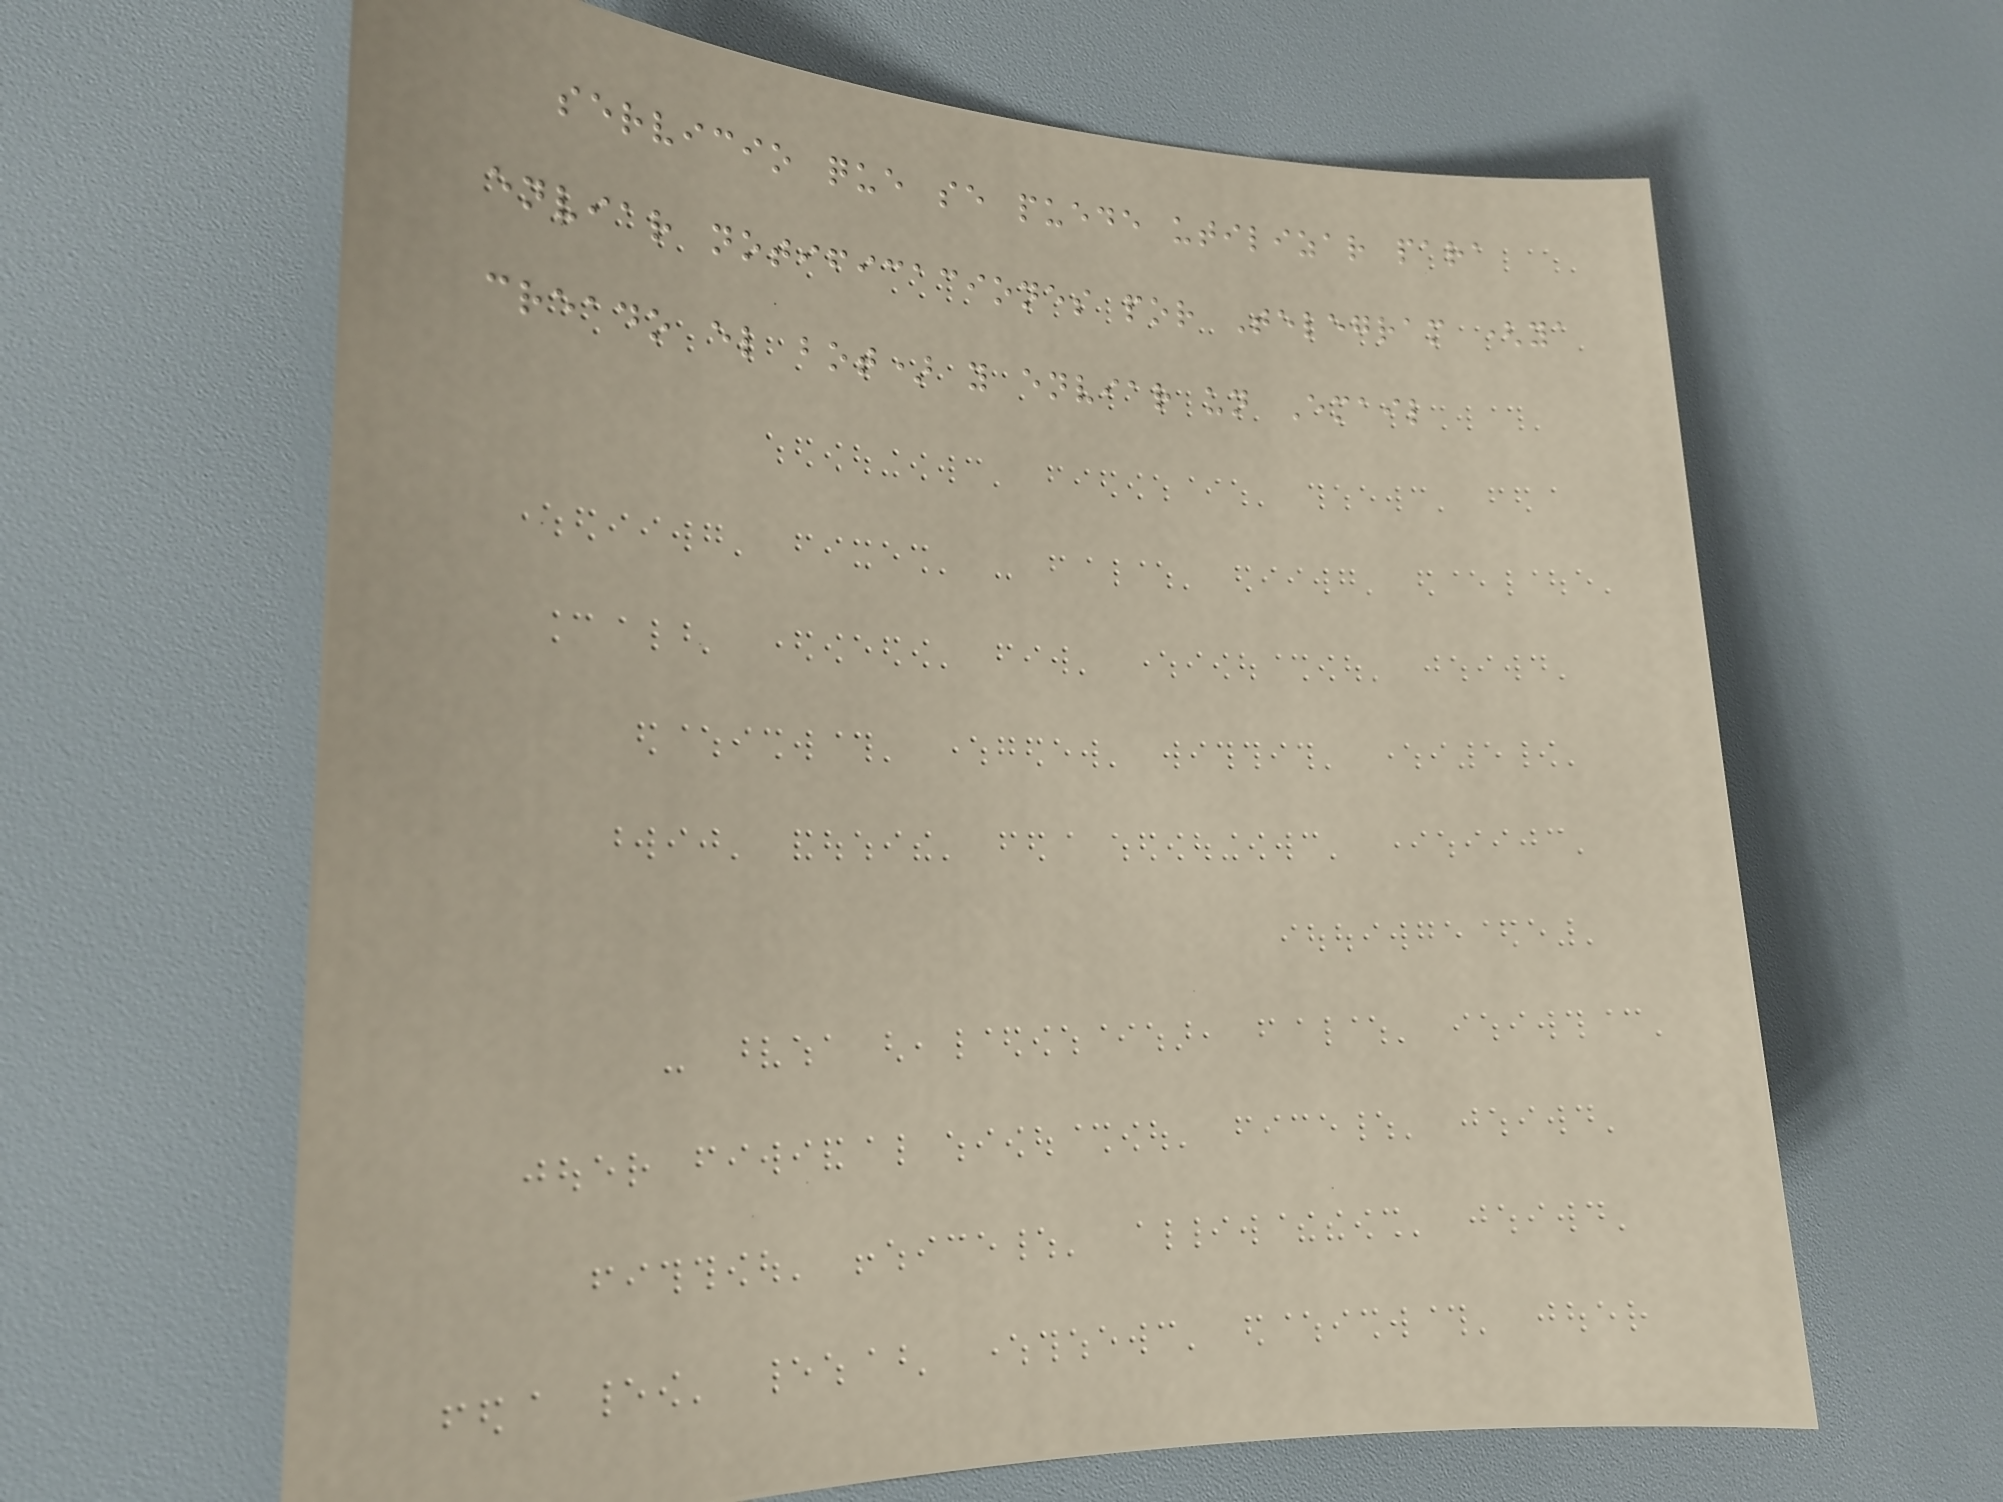servicio que se puede utilizar para
enviar notificaciones por Telegram (ya
creado el bot) y enviar un Email
